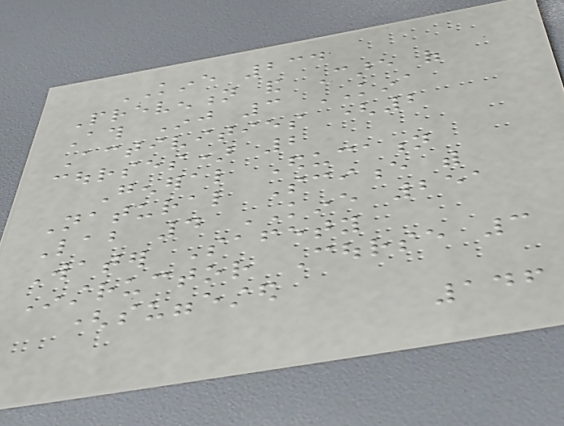KINE 234
Prevention and Care of
Ath Inj 3 KINA
Activities (2
courses) 2
General Education
Natural Science with
Lab 4 KINE 251
Water Safety
Instructor Course 3
(suggested
146
